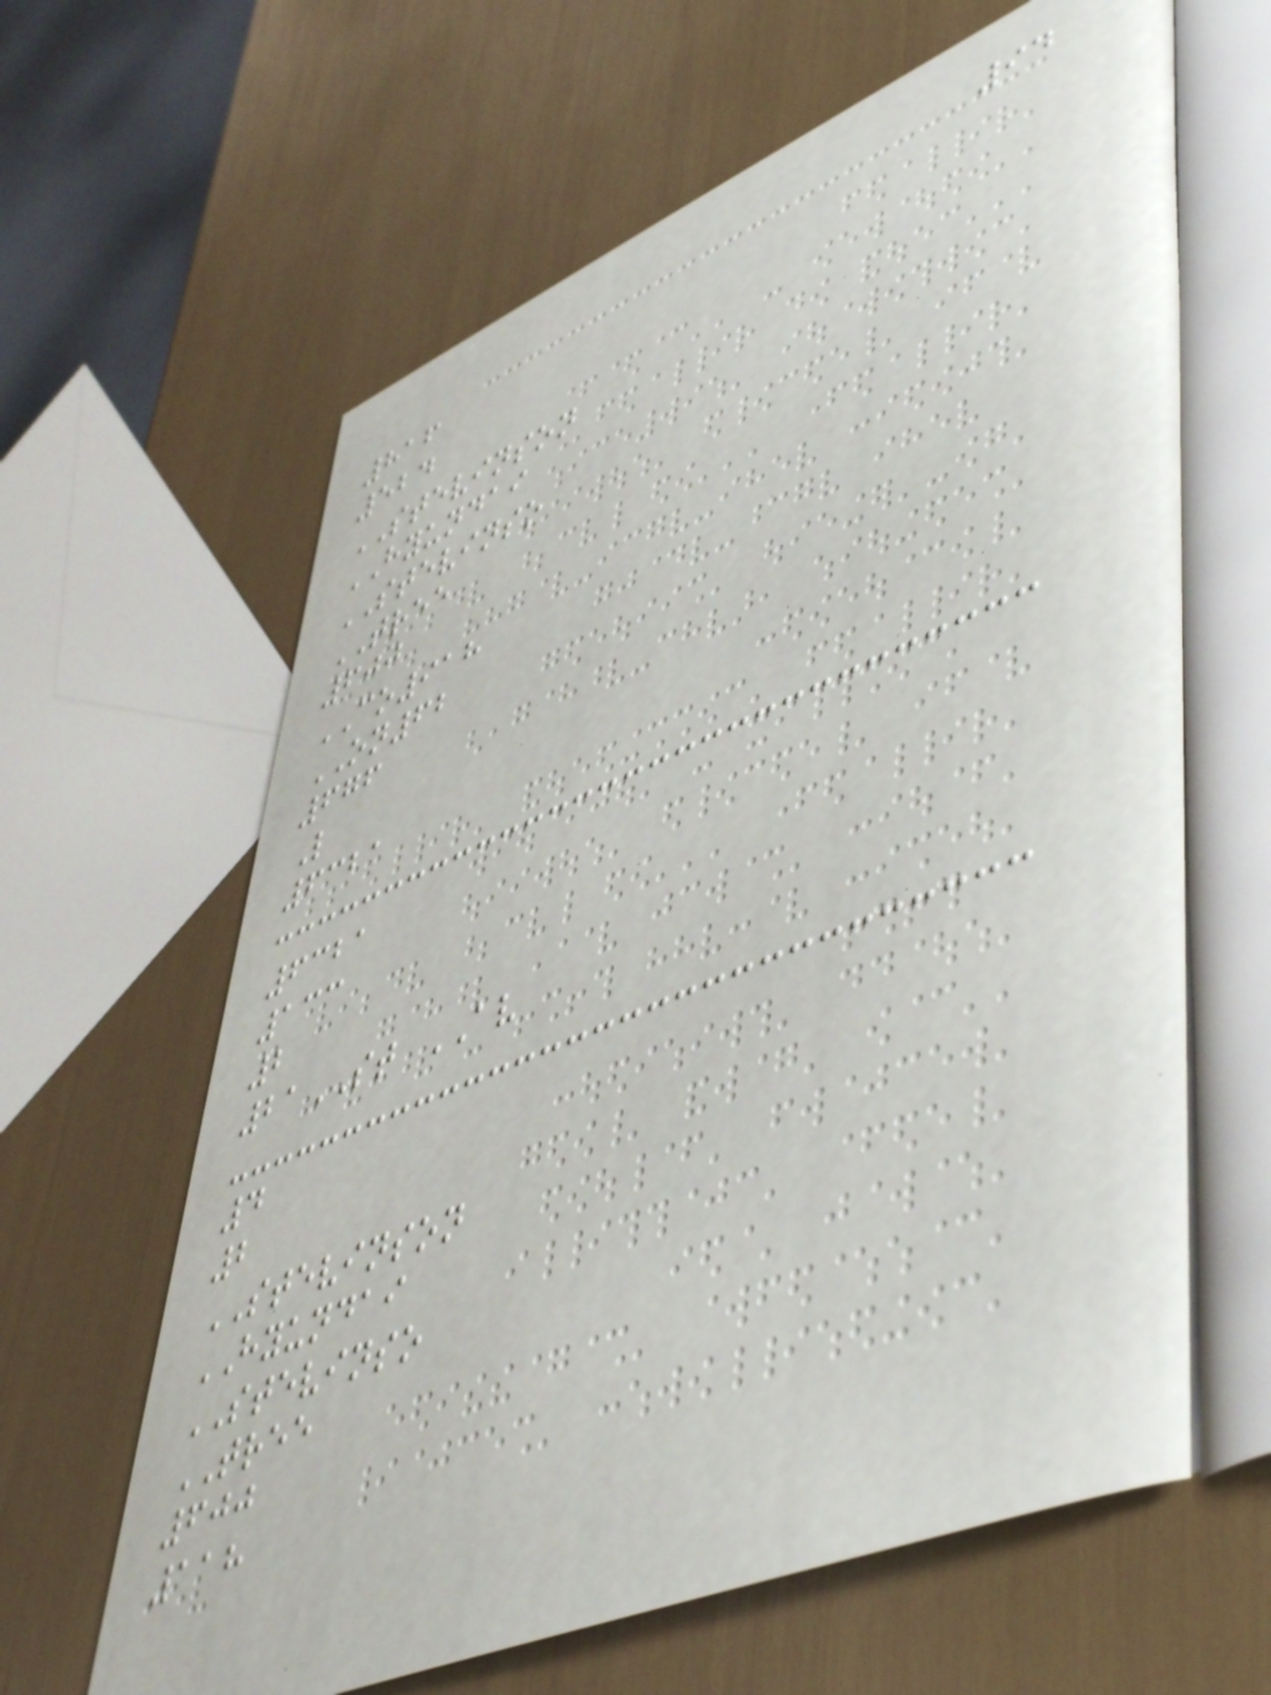94
816
524
STEVINSON
HYUNDAI
STEVINSO
TREE
600
CO918
ON62
676
L
6321
6321
133
2
21ST AV
4
2
STEVINSON
HYUNDAI
STEVINSO
TREE
600
118
